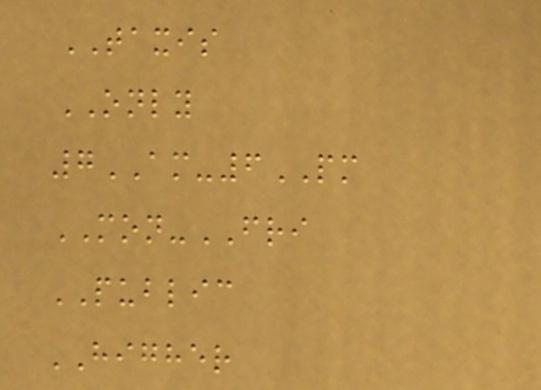TAXIS
ONLY
7AM-6PM
MON-FRI
PUBLIC
HIGHER
